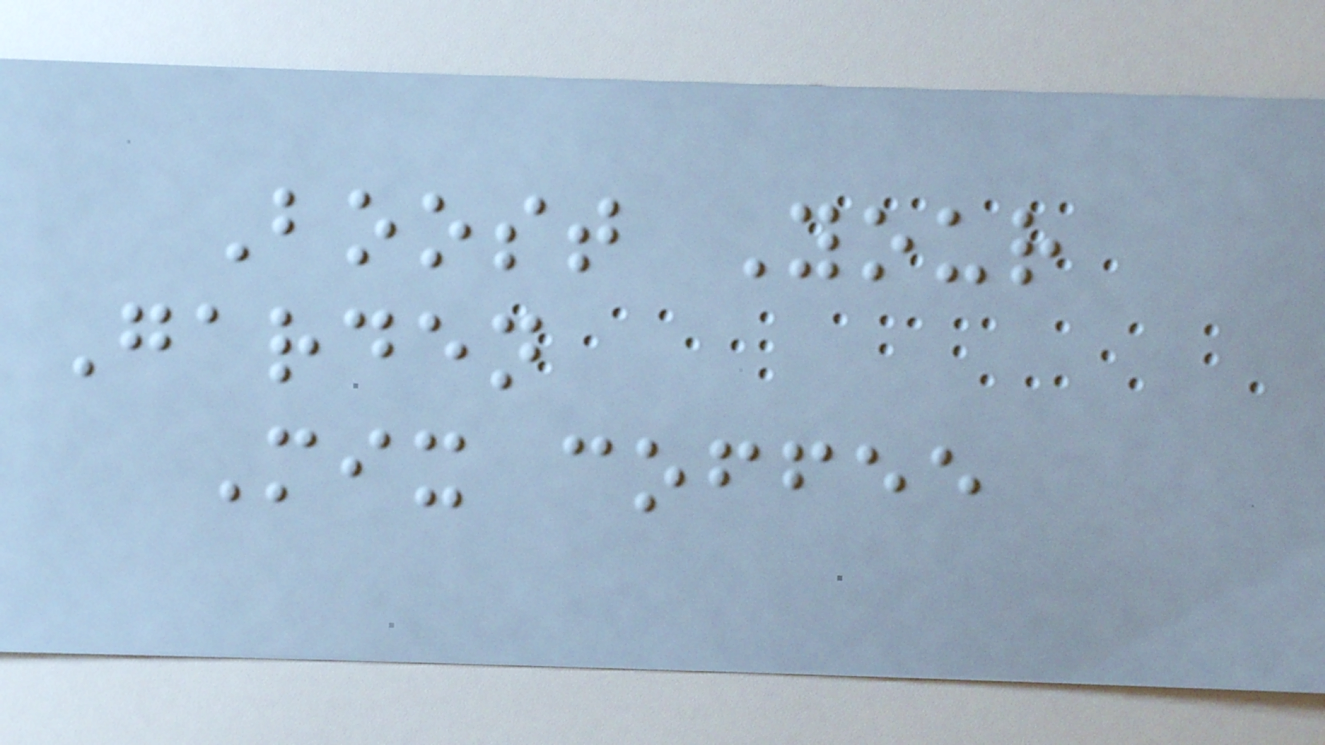Boost Your
Garden
Mix coffee
